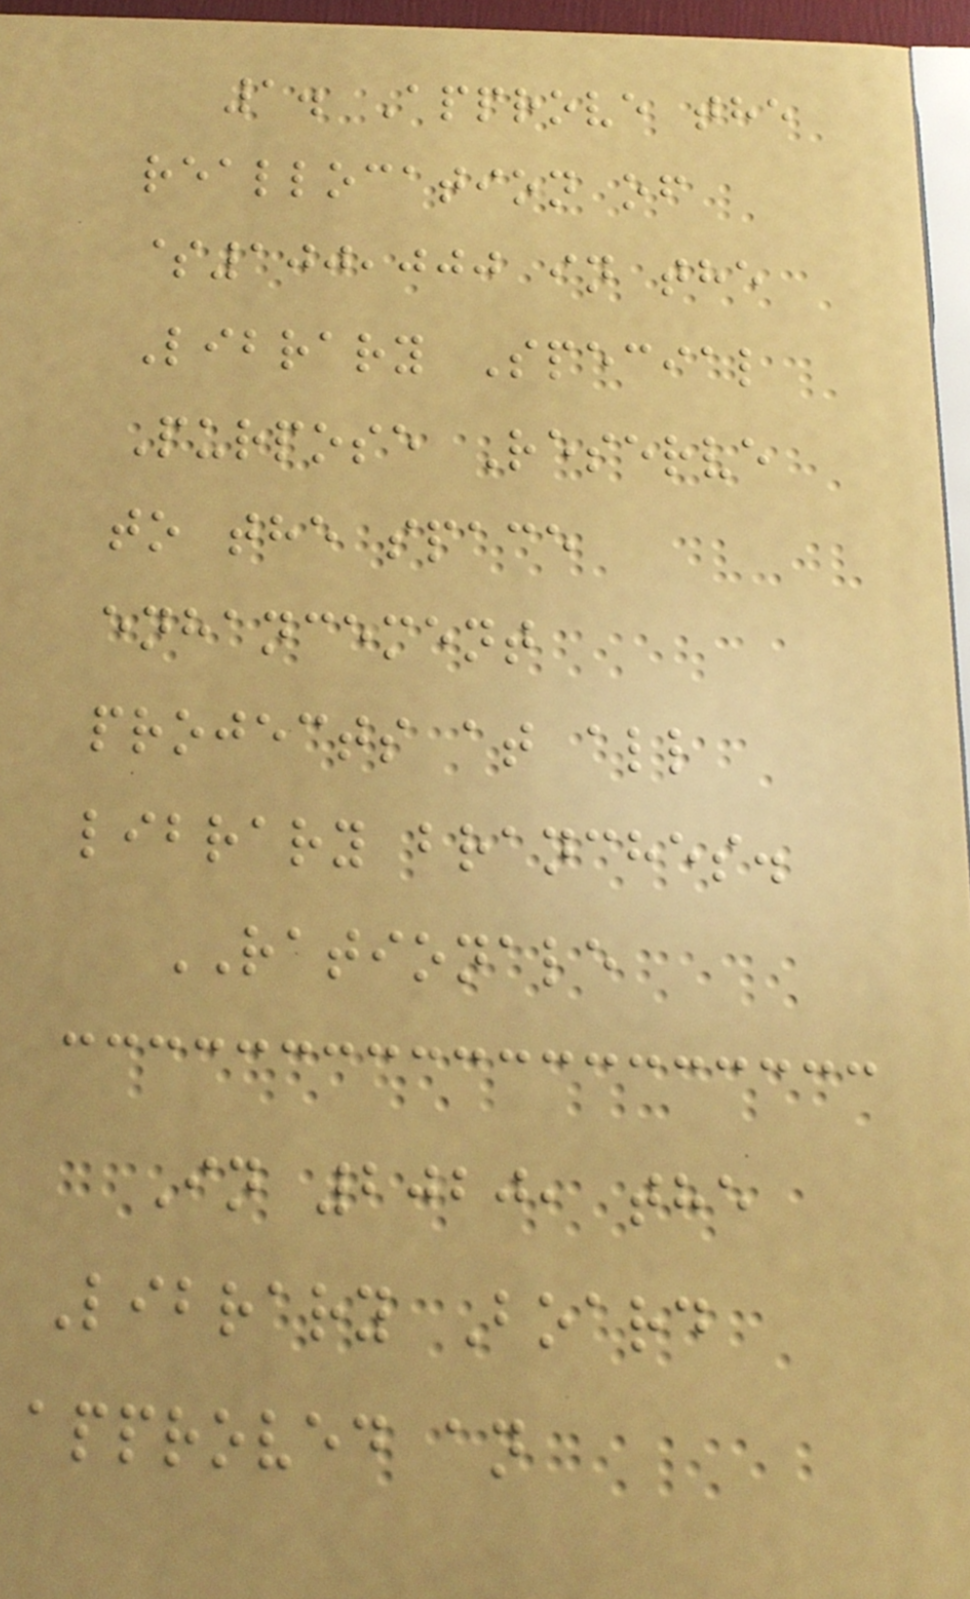1. Approve the
reallocation of
$100,000 in the
Library Special
Purpose Reserve
to the space
enhancement
projects at all
library branches.
RATIONALE
In 2020, the
Library Board
approved an
